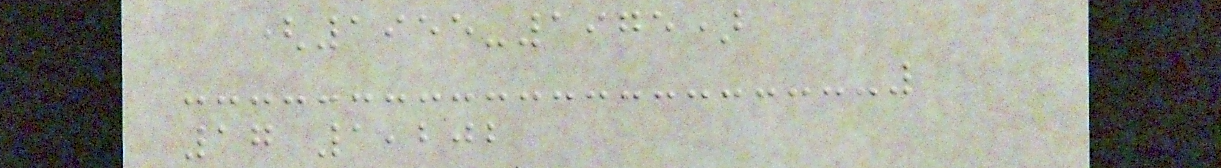(1955-1975)
17 1,202
